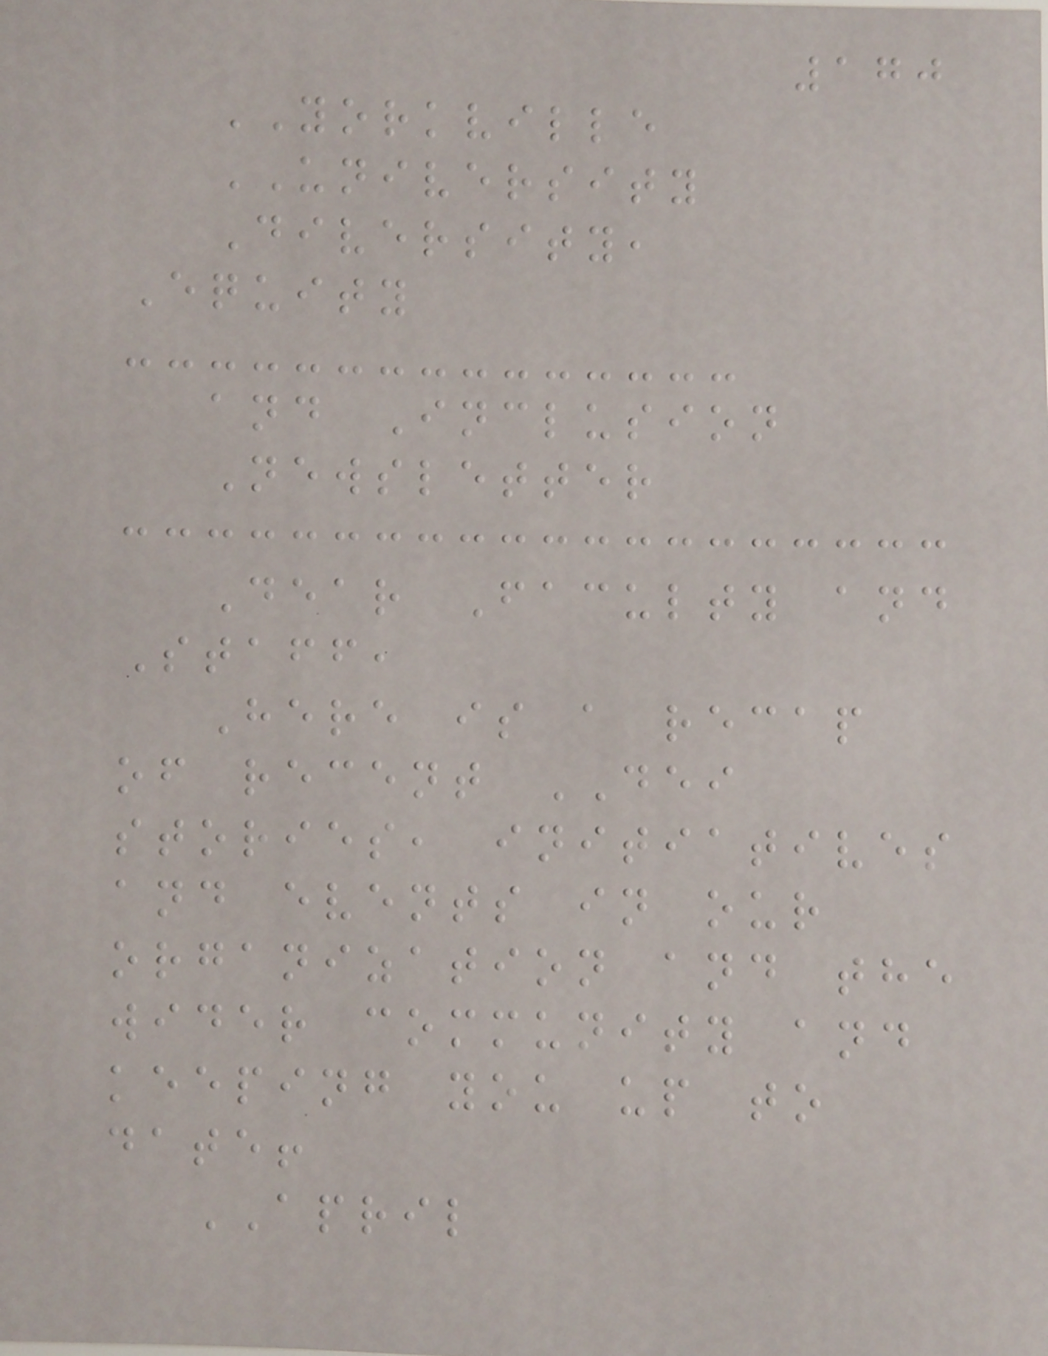170
YORKVILLE
UNIVERSITY
Diversity,
Equity
and Inclusion
Newsletter
Dear Faculty and
Staff,
Here is a recap
of recent DEI
stories, initiatives
and events in our
organization and the
wider community and
keeping you up to
date!
APRIL
